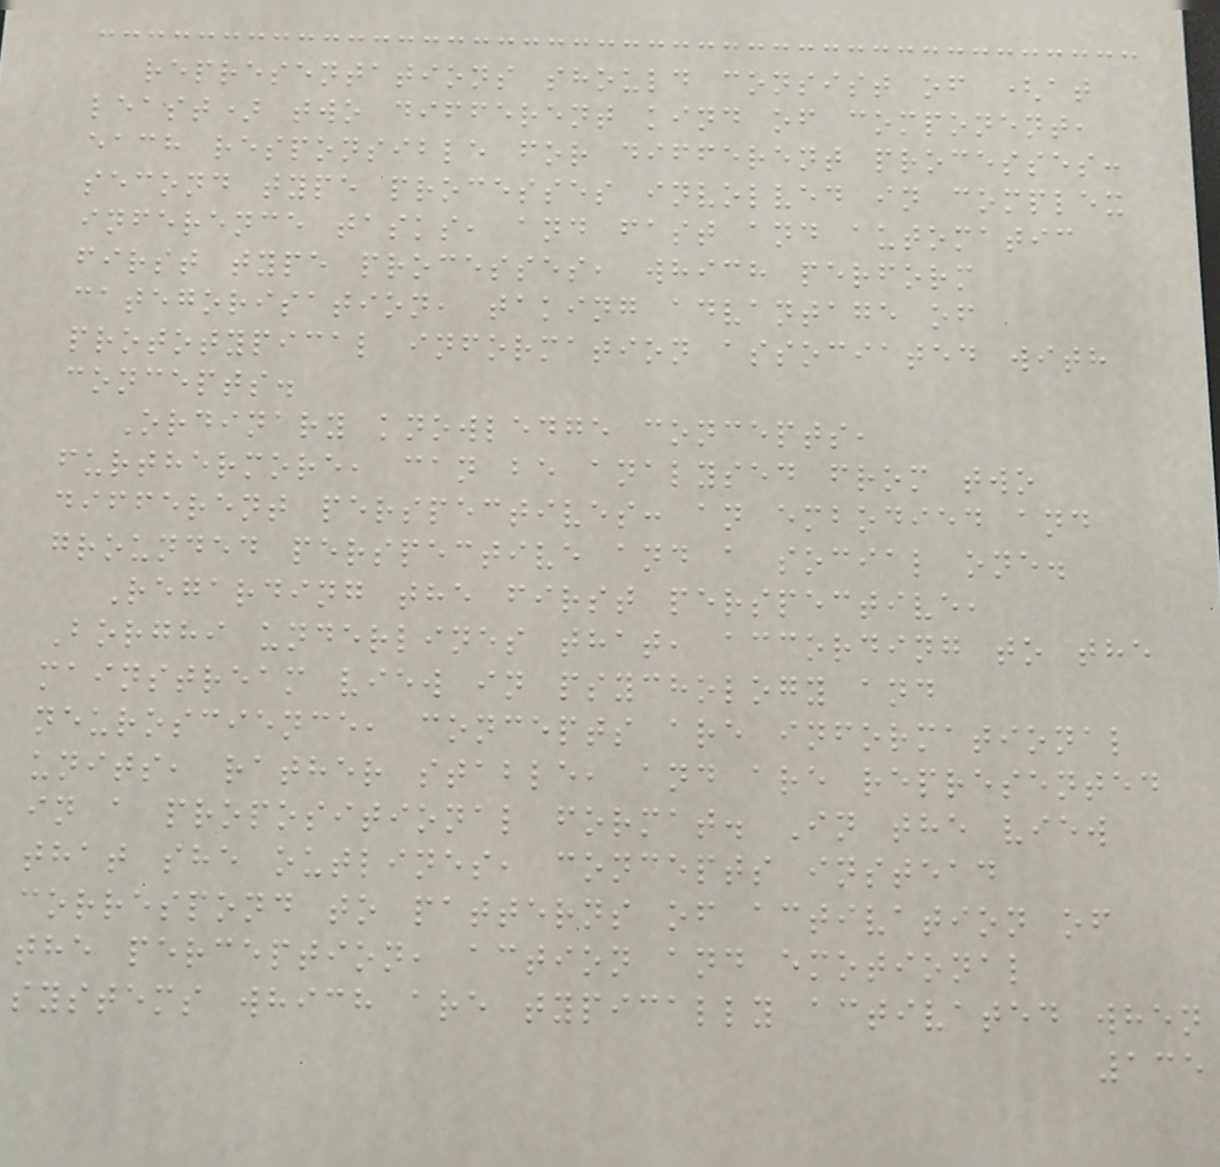representations should consist of (at
least) two different kind of component,
each responsible for different processes:
second type processes involved in complex
inference tasks, and fast and automatic
first type processes, which perform
categorisation, taking advantage of
prototypical information associated with
concepts.
Ordinary knowledge concepts,
furthermore, can be analysed from two
different perspectives: an embodied and
grounded perspective and a social one.
Regarding the first perspective,
Borghi underlines that, according to the
mainstream view in psychology and
neuroscience, concepts are informational
units, rather stable, and are represented
in a propositional format. In the view
that she outlines, concepts instead
correspond to patterns of activation of
the perception, action and emotional
systems which are typically activated when
135
